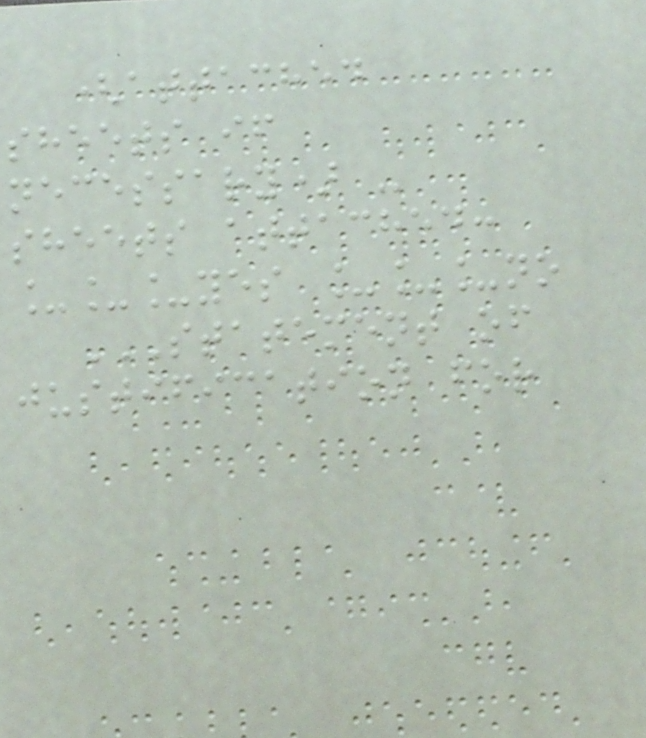(attached
sheets if
necessary) -
sheets attached:
___yes ___no
STATEMENT OF
JUSTIFICATION FOR
